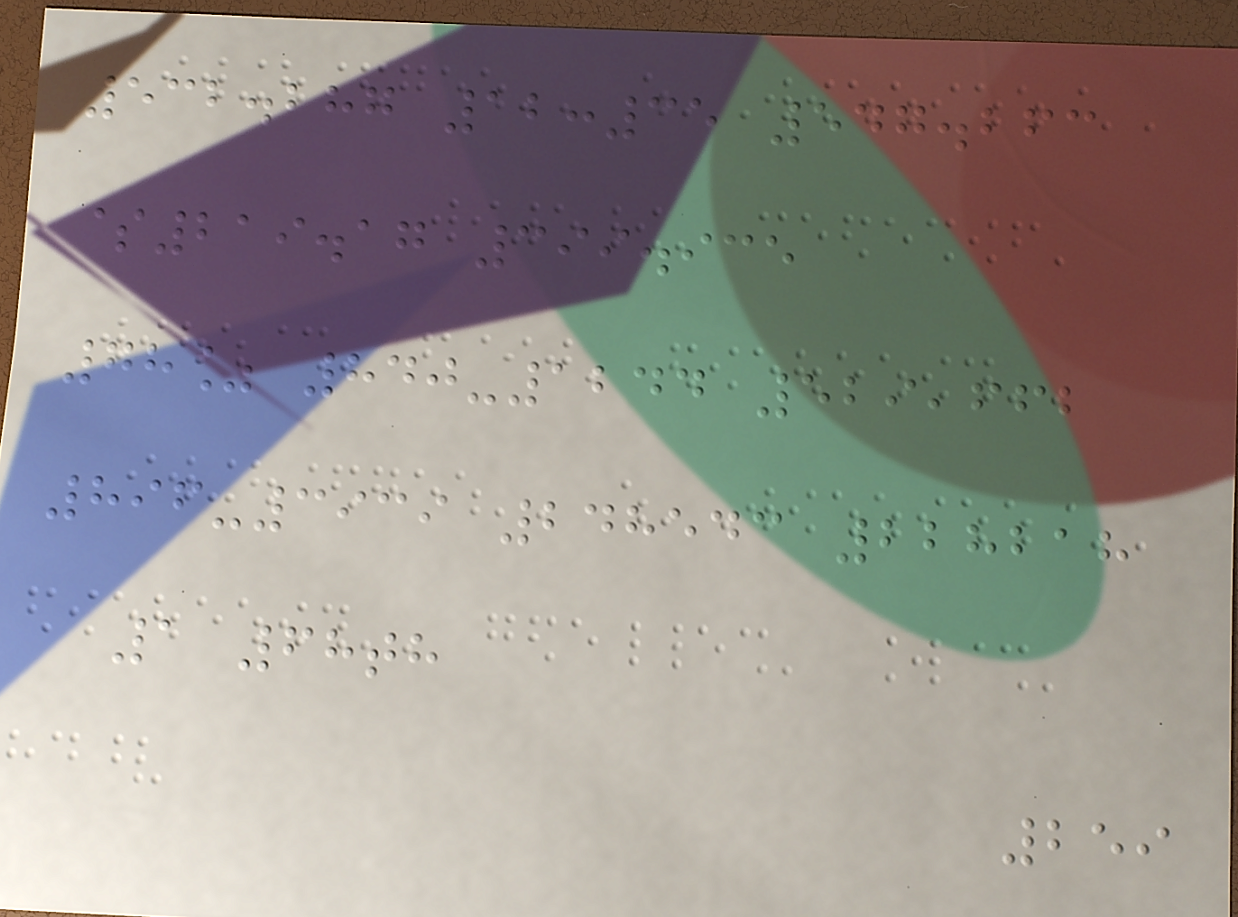532.287 12:35 547.263
$219.17 399.935
78% 840-1244 529,662
896-3939 248543 228218
1 68th
259
